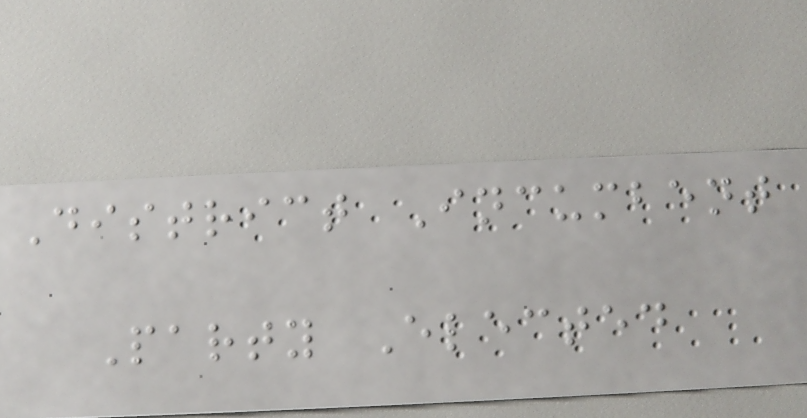District Incumbent
Party Elected
